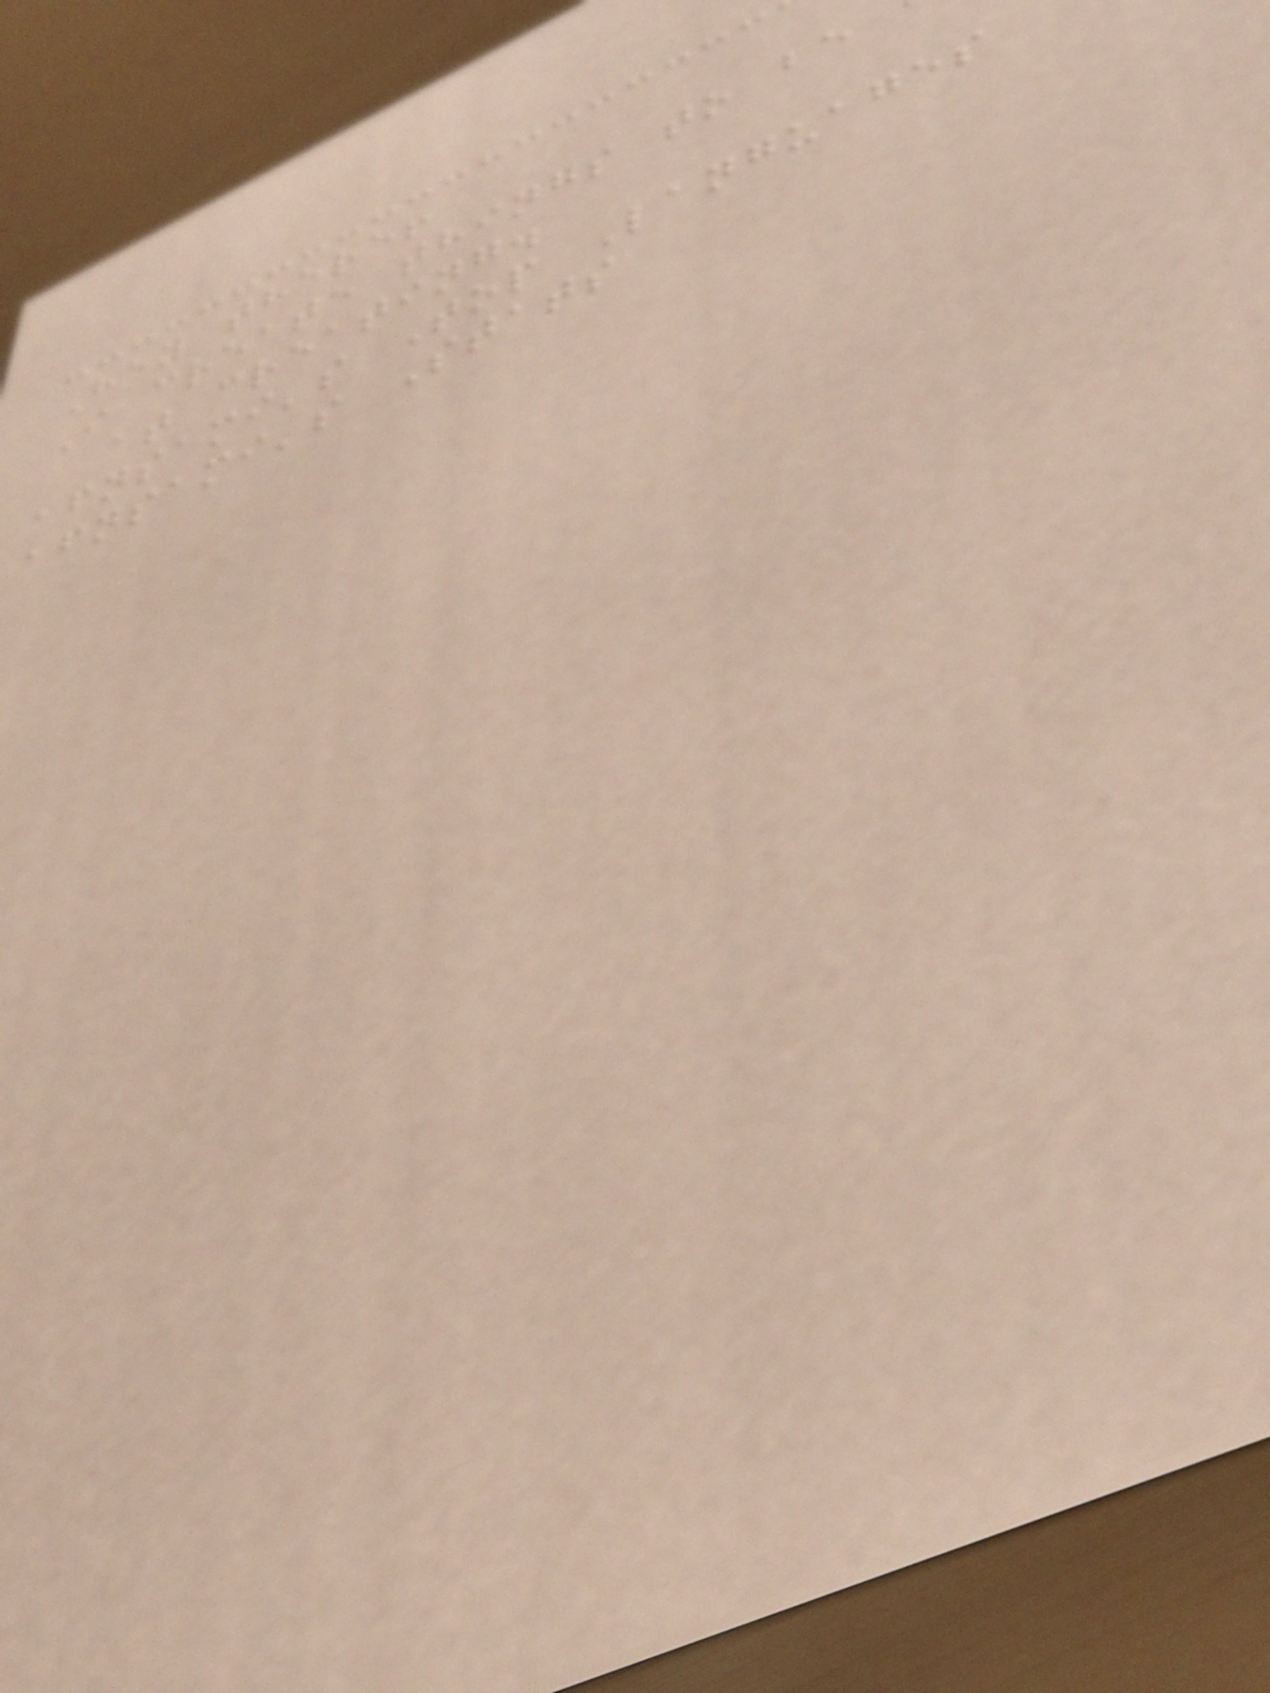Hey there!
I create things to be
at creating.
afnsami's Top Languages
afnsami's Stats
